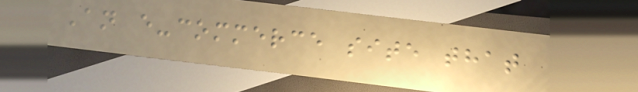An e-commerce site that
